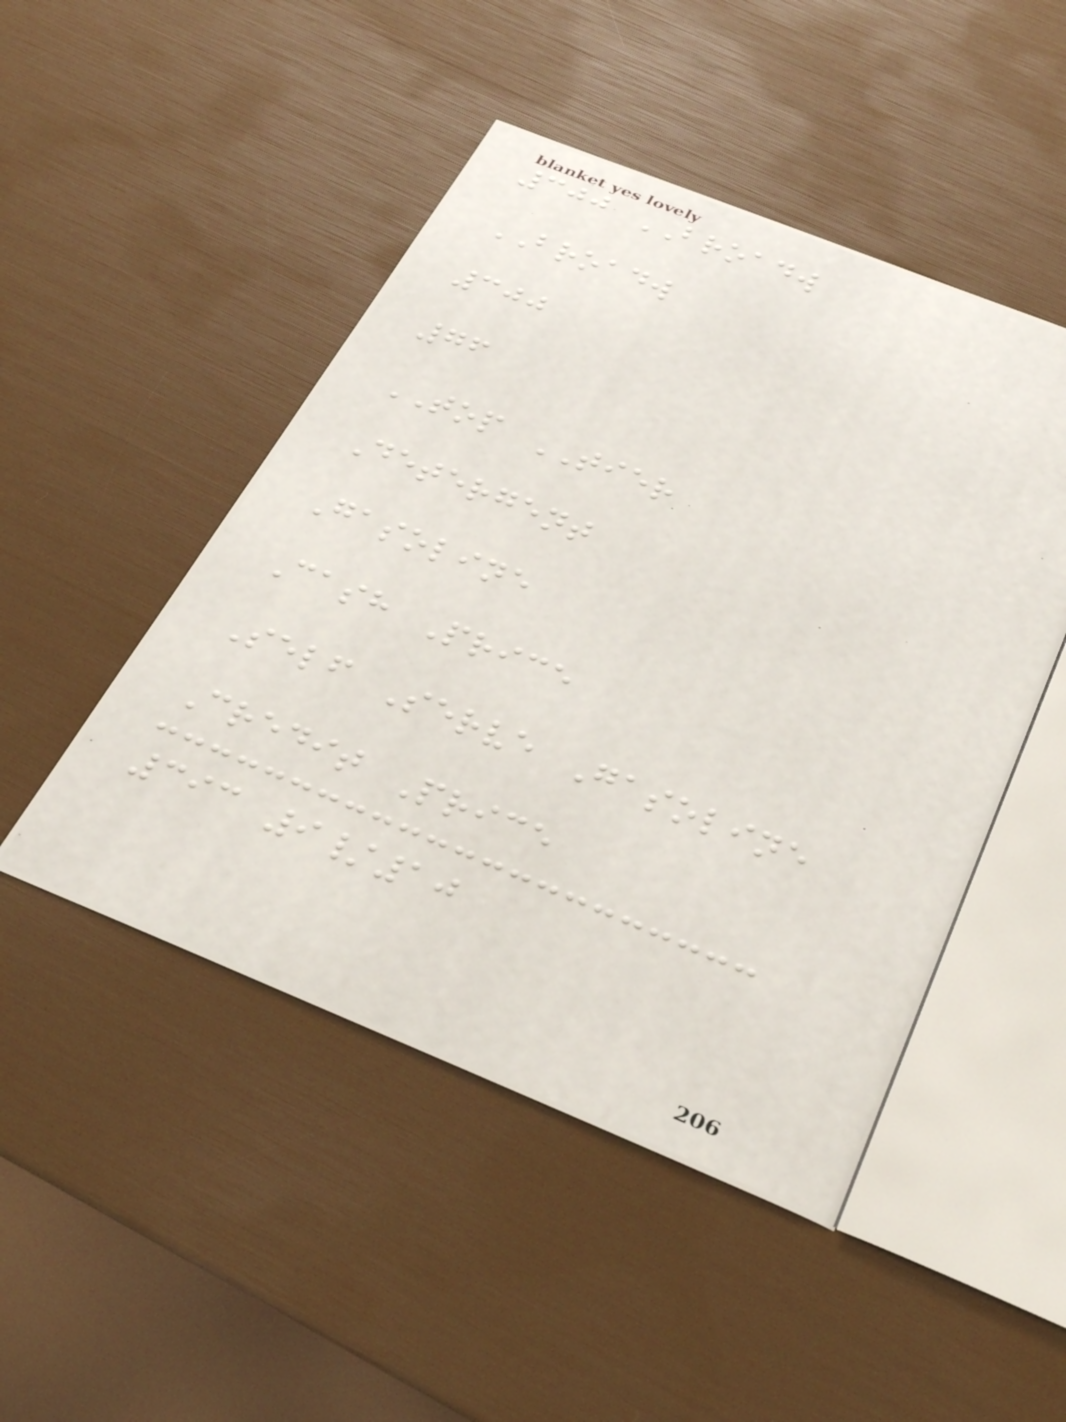300 BROADW
BROADW
300
76
TOP TIER
Detergent
Gasoline
Cash Price
Self Serve Gasoline
Credit Price
393 9/10
